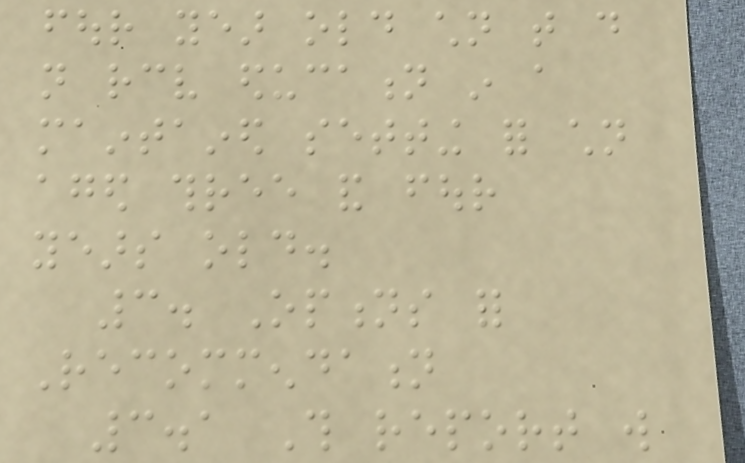four year old children that do
not receive education in a
maintained setting for children
aged three and four
years old.
3. Options for
Recommendation
3.1 This report will
